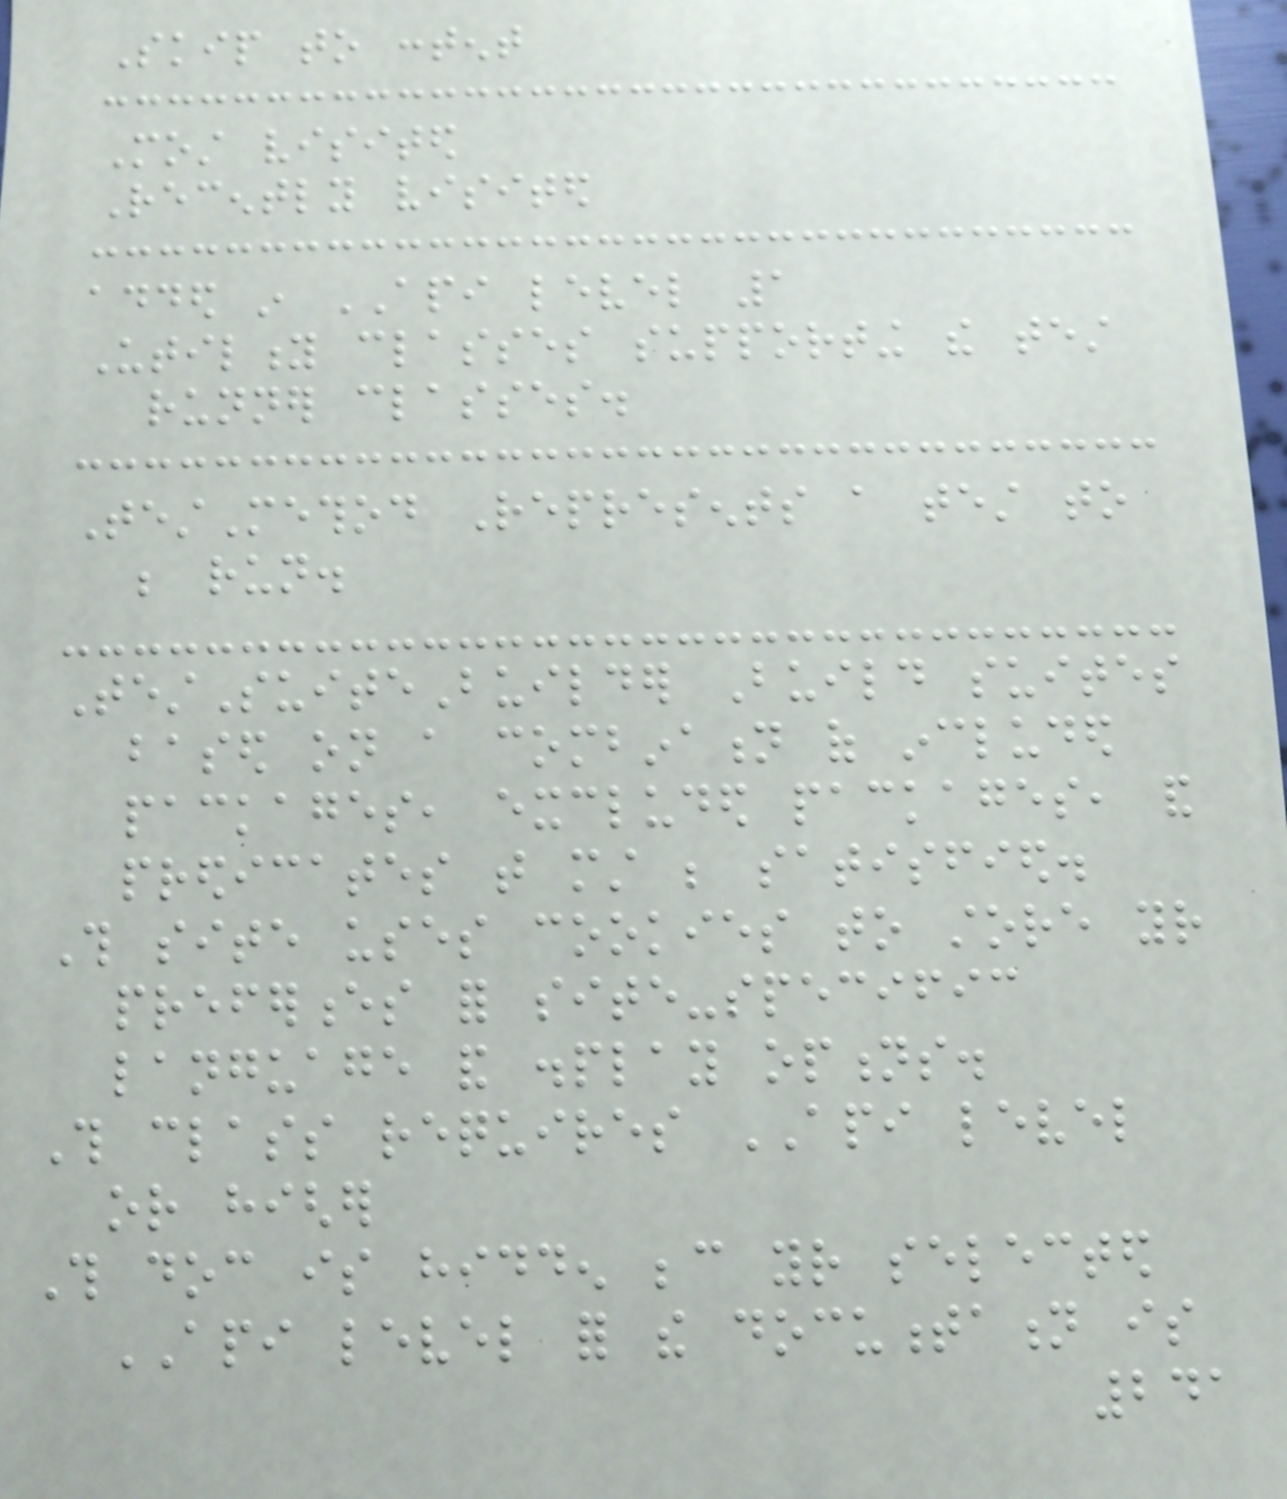Skip to content
Most visited
Recently visited
added in API level 1
Utility classes supporting the test
runner classes.
TestMethod Represents a test to
be run.
TestSuiteBuilder Build suites
based on a combination of included
packages, excluded packages, and
predicates that must be satisfied.
This site uses cookies to store your
preferences for site-specific
language and display options.
This class requires API level
or higher
This doc is hidden because your selected
API level for the documentation is
241
